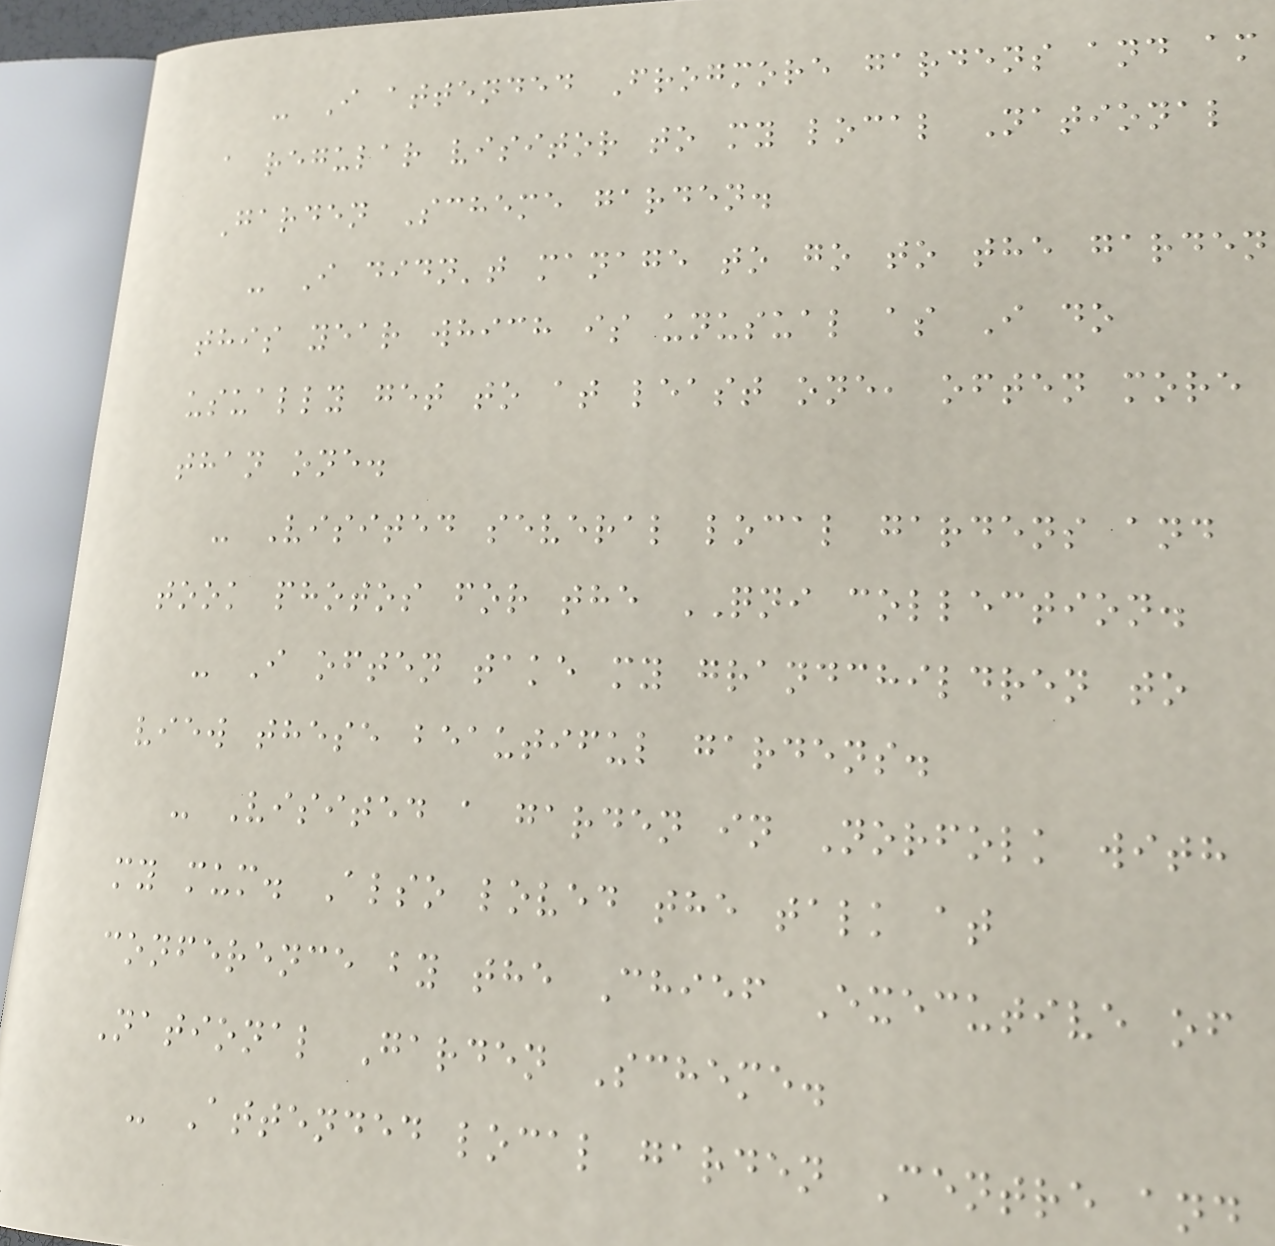- I attended Frogmore gardens and am
a regular visitor to my local National
Garden Scheme garden.
- I didn't manage to go to the garden
this year which is unusual as I do
usually get to at least one, often more
than one.
- Visited several local gardens and
took photos for the QNI collection.
- I often take my grandchildren to
view these beautiful gardens.
- Visited a garden in Norfolk with
my mum. Also loved the talk at
conference by the Chief Executive of
National Garden Scheme.
- Attended local garden Centre and
